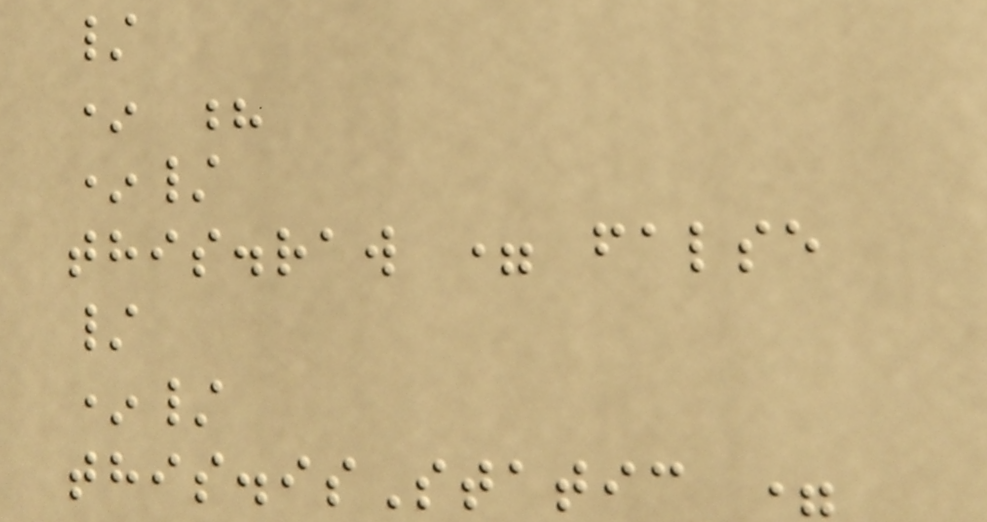/
* ?
*/
this.raw = false
/
*/
this.isStatic =
